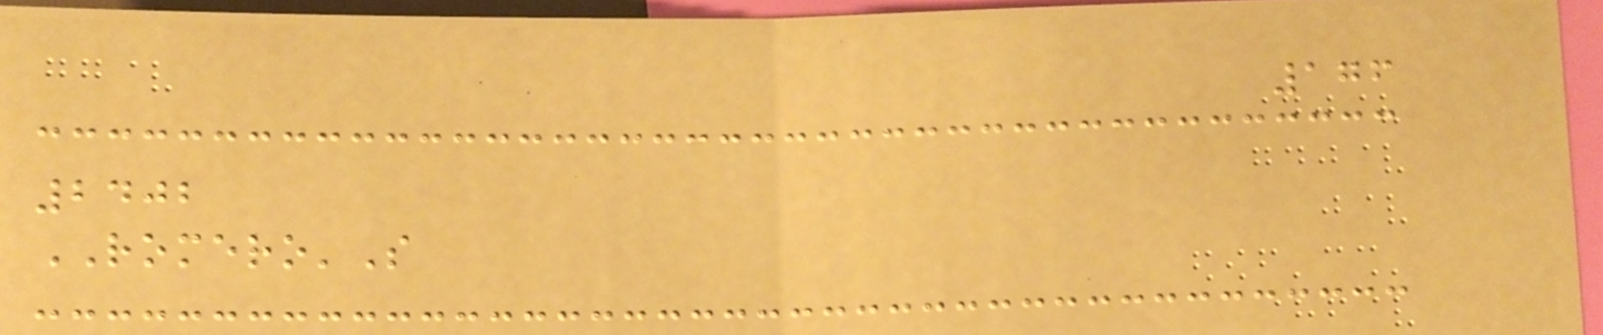176
2402
ROMERO'S
